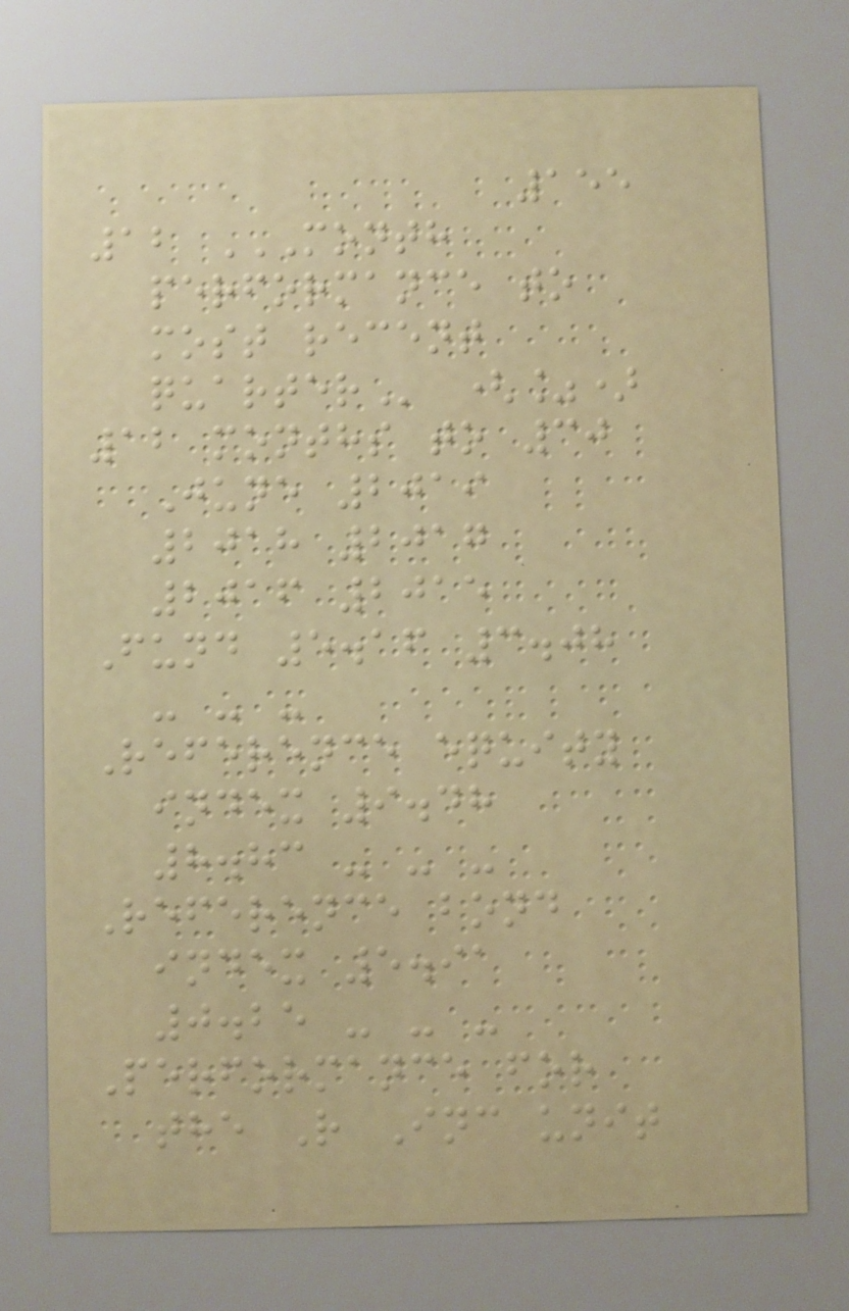155
12 MONTH
PERFORMANCE TO
MOST RECENT
QUARTER (%)
12 months to 30
June 2019
2018 2017
2016 2015
Fund 5.16 3.08
- - -
Reference equity
index 9.48
8.83 - - -
Reference bond
index 5.91
0.25 - - -
Performance for
the R Inc unit
